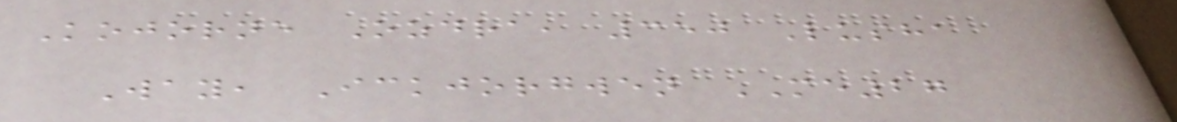Kojorne Ozdra, 350 Lusha
Way, Ickjorgwen ME27
